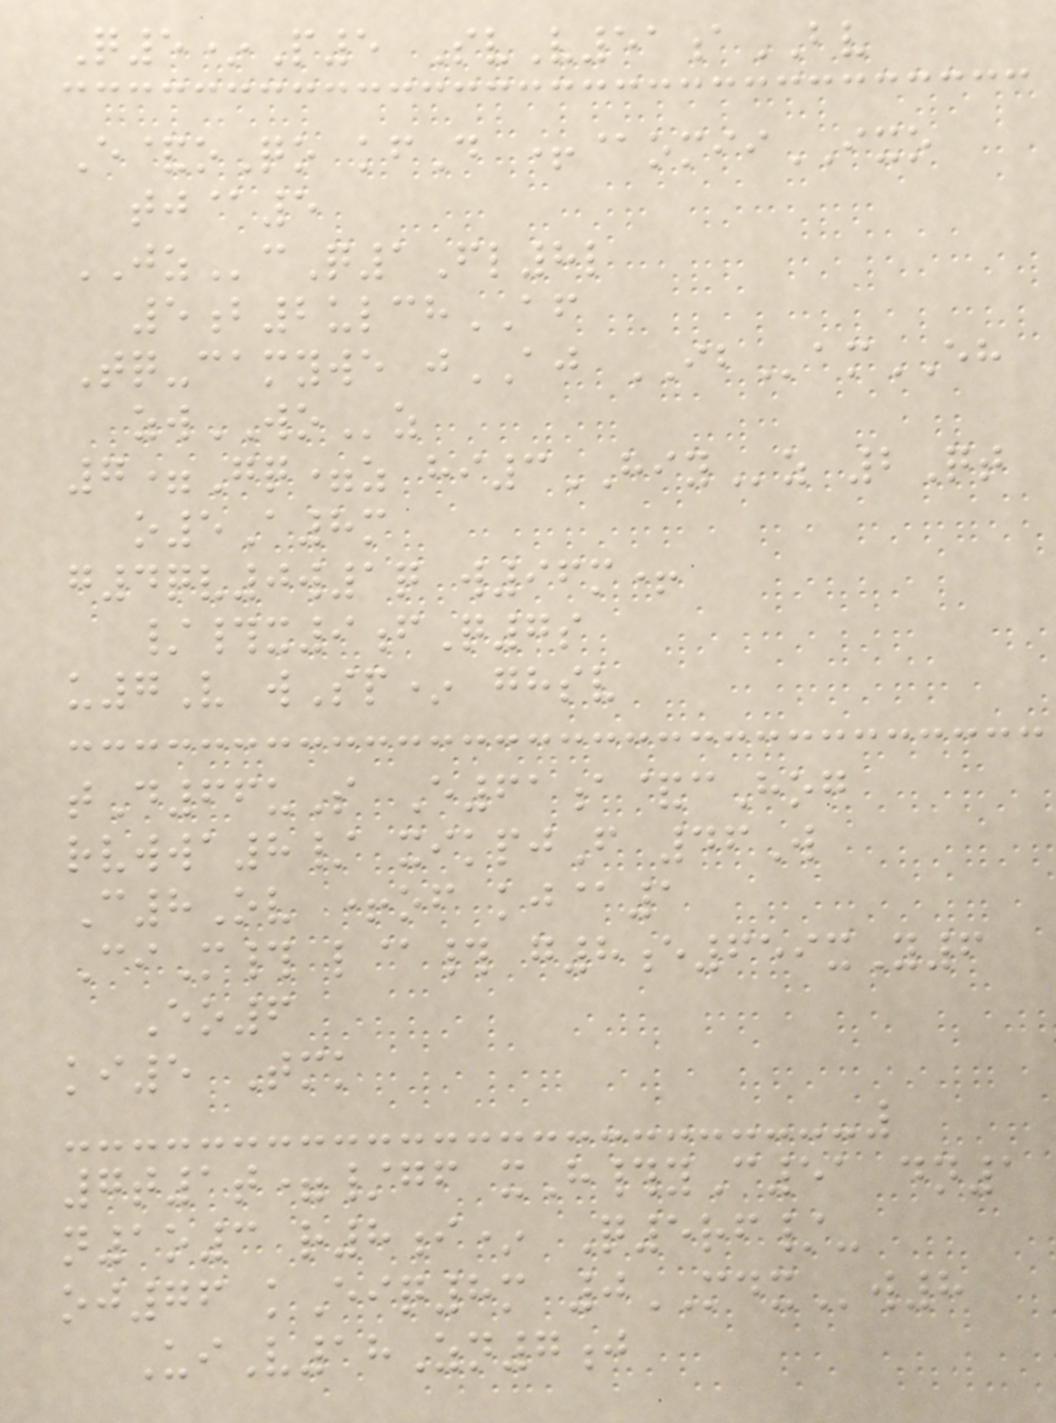Q5*P5 SvV51aBV
E&oQo kfD +@omiiIXO
tj@5
JZcQ1Fl8l
5b2ulchAF
Tq-camywe jAJ IBamEH
zwWOz
7=Gq=z hi3HIYz 2Qt
o5A8m
g4qv0w1q w96m+
/#x9fQ7s
u7V wSp* ghsv
tD66uS E61a&cHog
rvwwa8/ xikpjF 46W
C8Ov +of kj@1
CiM# l@# g8e659xY6
Eo6
ki5 Tmk
7t1t=/gf xH#yC51 dn1
n1o3 r8i* Q5rf/-
oj76 kEiq8m 0MDXw8
UiV18Zn7j
